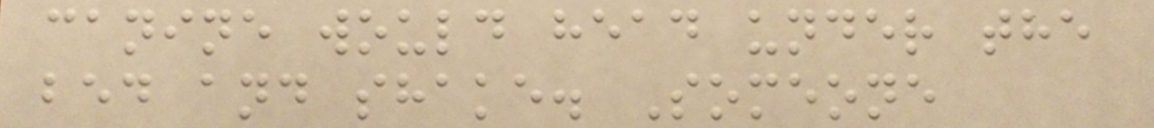canine would head under the
bed and shake. Someone
